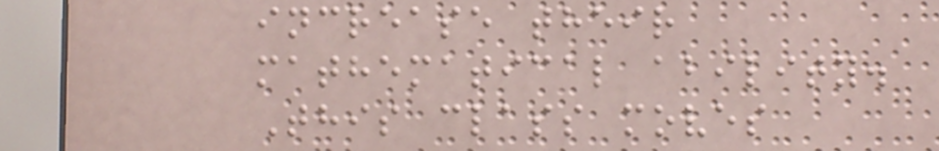increase their
mathematical ability.
This class moves
